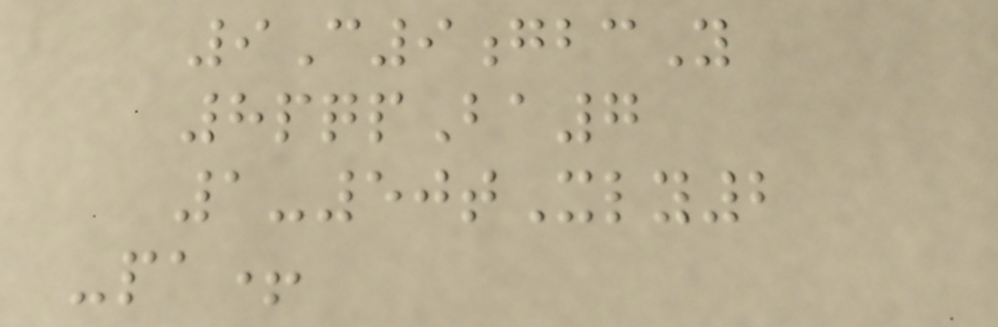9C9gbcY
8pqpBa7
1-50tXly2
-pa+
